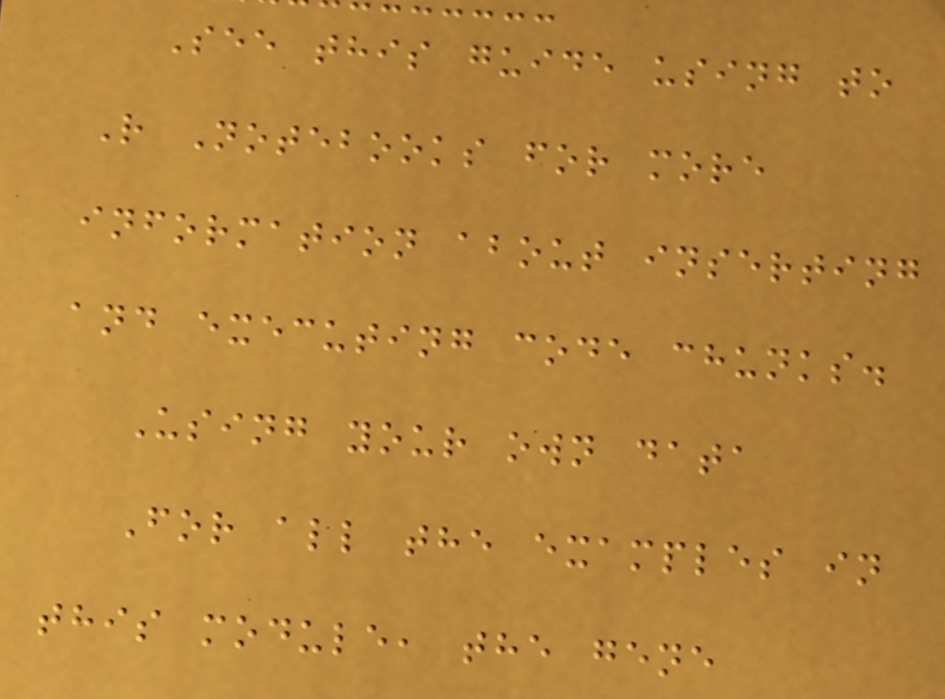See this guide using to
R Notebooks for more
information about inserting
and executing code chunks.
Using your own data
For all the examples in
this module, the gene
